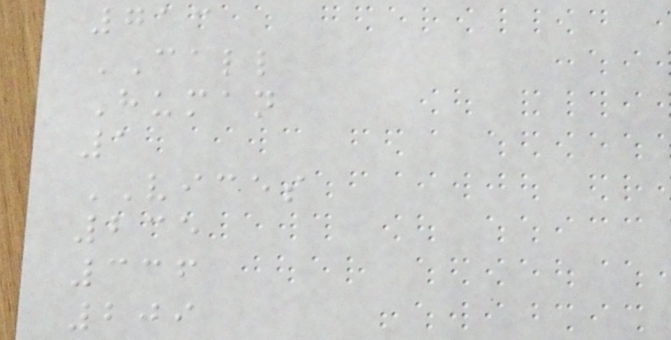713
CALL
Human
1
VICES
235
336
209
